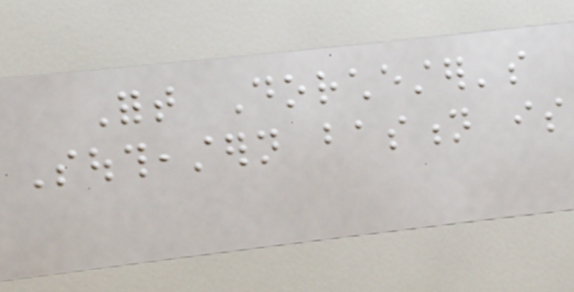Fort Dorchester's
Southeastern bastion is
